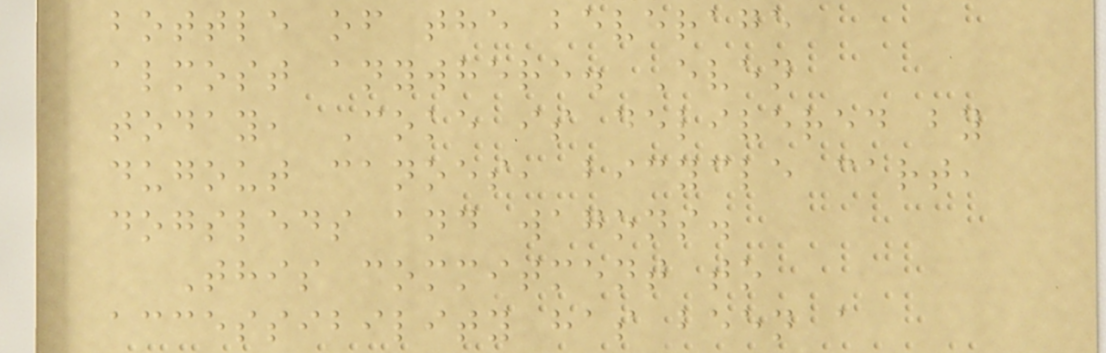bottle of the beverage
almost anywhere. Even
today, Coke is delivered by
dugout canoes, bicycle cart,
dogsleds and wagons.
This commitment to
accessibility has been a
